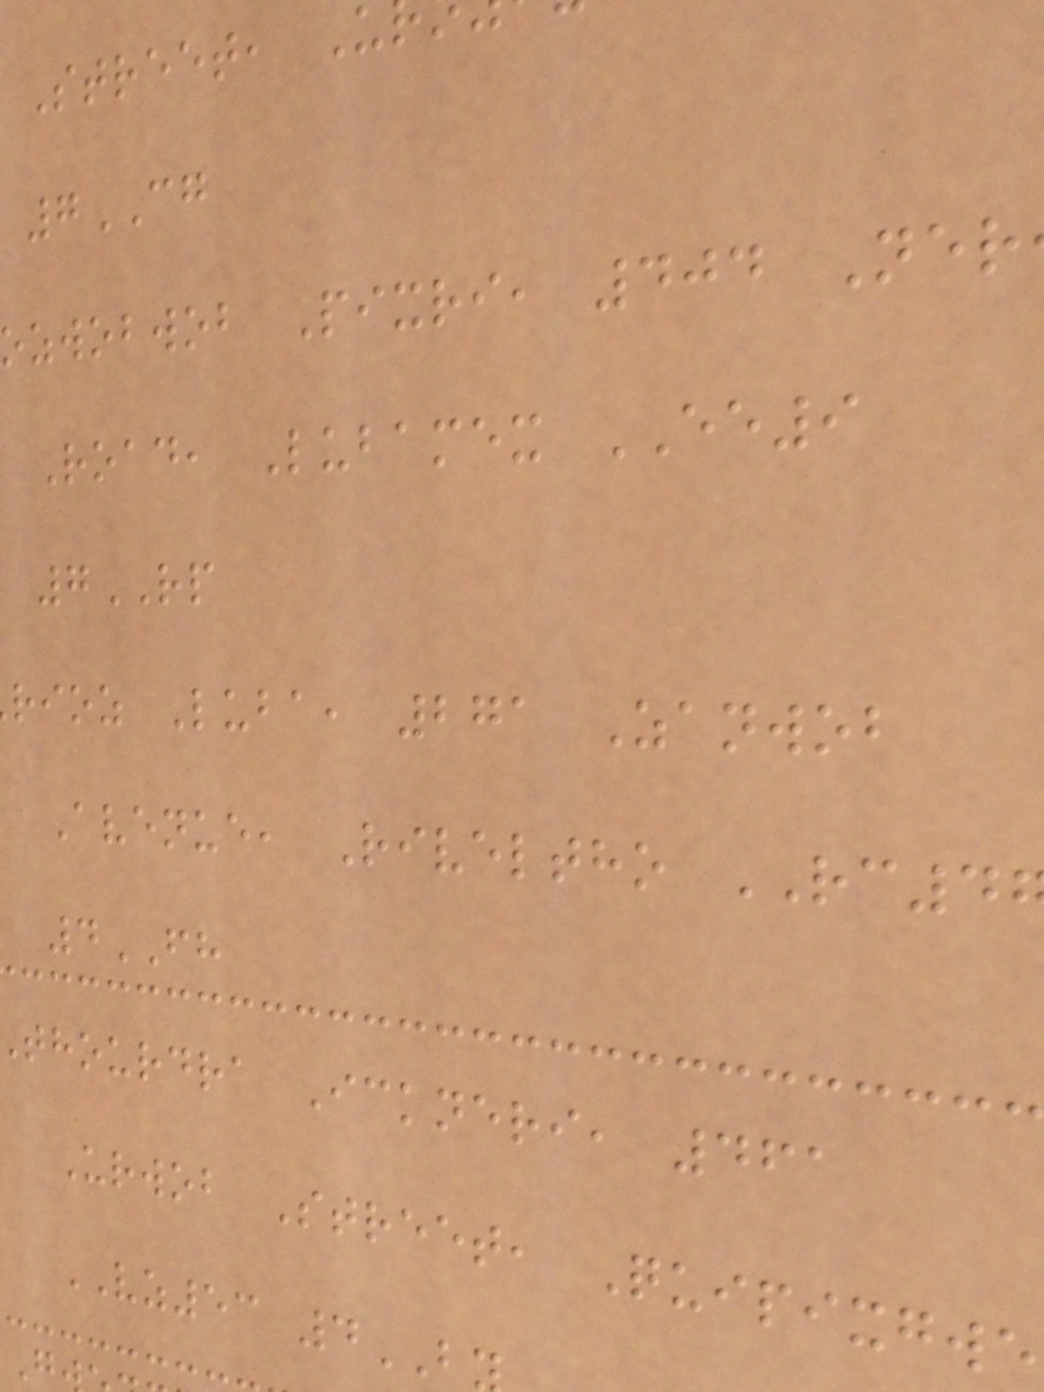Street, U
7CG
ozwobwob Pixri, 404 Ner
Road, Lubamex EE9
7RP
rioz Luba, 271 Zanwob
Avenue, Riveltho RC4
4FH
thourdra Ickneri, 461
Urwob Street, Quipixgwe
VZ53 4
